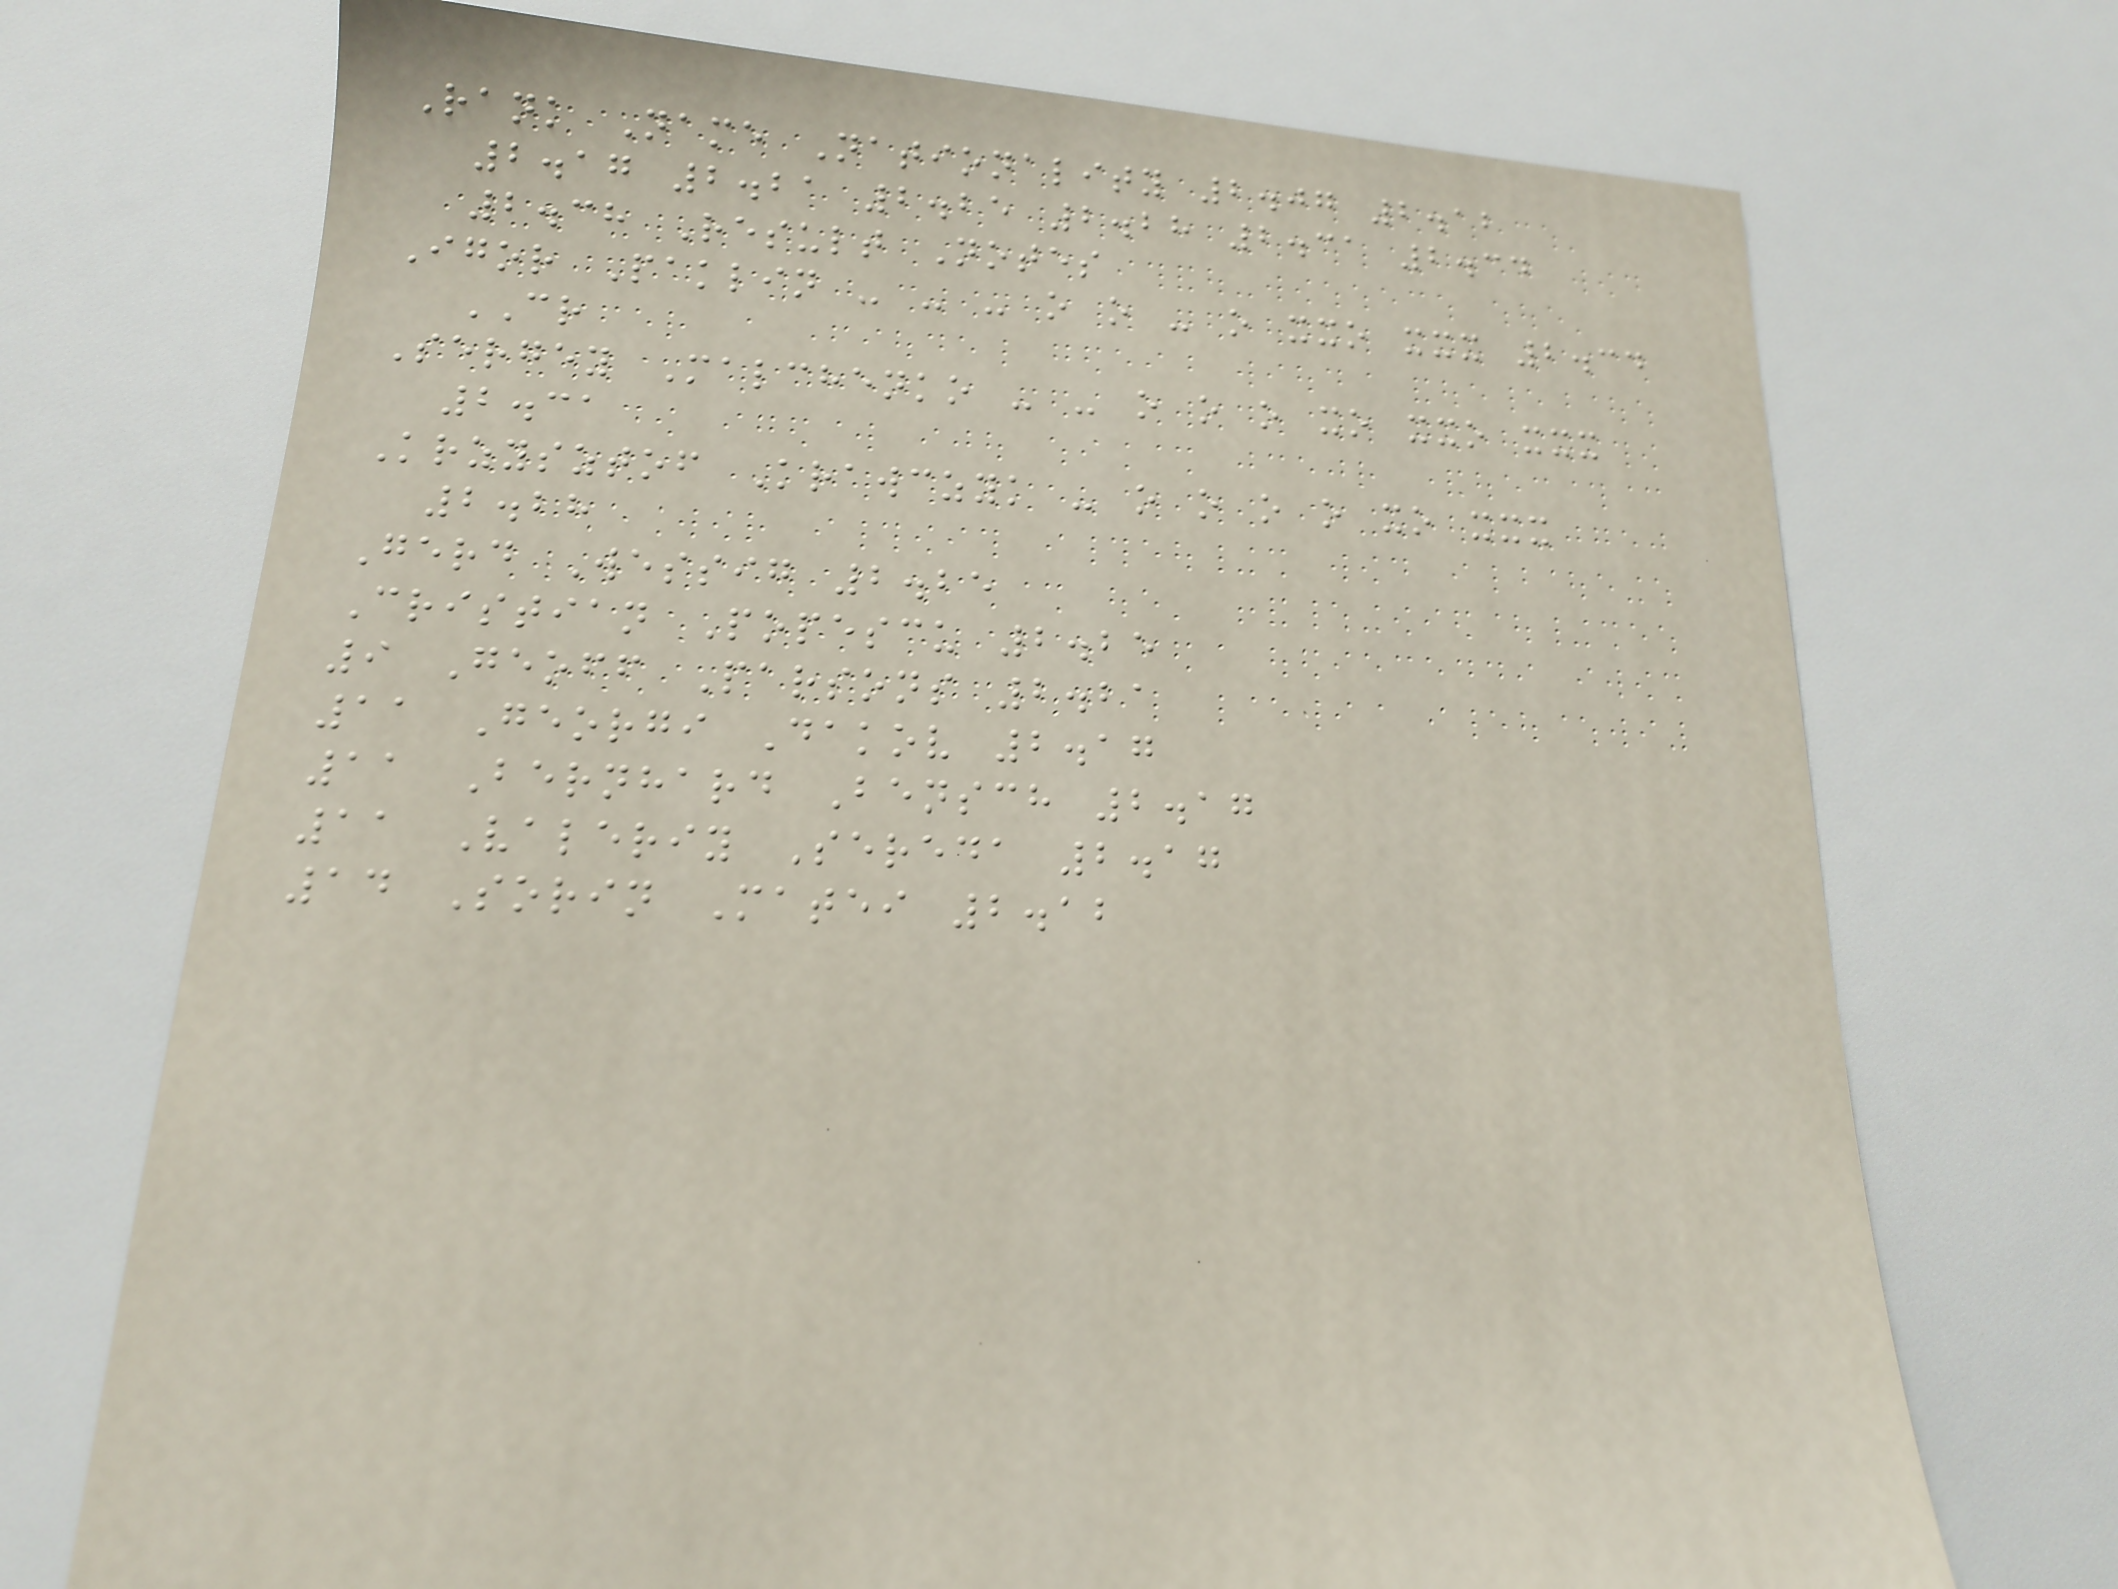Rank Name Nationality 2.07 2.12
2.17 2.21 2.25 2.28 2.31 2.34
2.38 Result Notes
Igor Paklin - - - o o - o xxo xxx 2.34
CR
Sergey Malchenko - - o o o xo xxo xxx
2.31
Krzysztof Krawczyk - o o o o xo xxx
2.28
Gerd Wessig 2.25
Cristian Popescu 2.25
9 Geoff Parsons 2.21
11 Georgi Dakov 2.17
11 Bernhard Bensch 2.17
11 Valeriy Sereda 2.17
14 Sorin Matei 2.12
